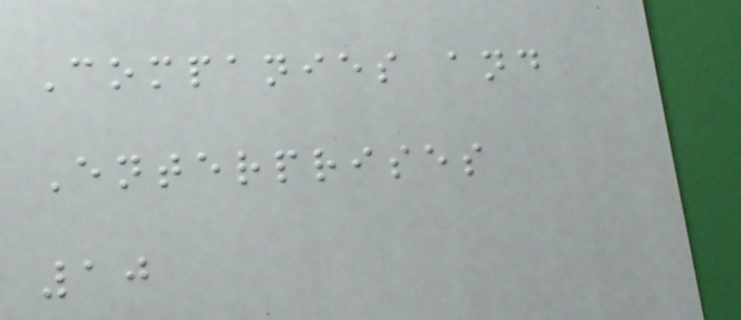Companies and
Enterprises
10
